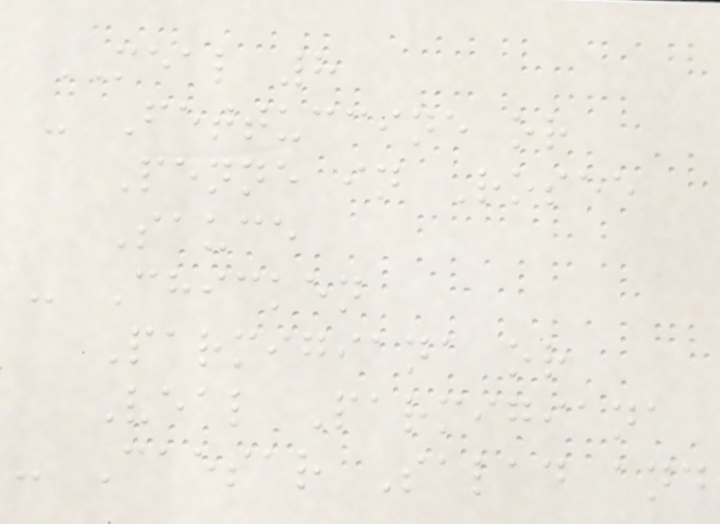MEAL 8
- Fettuccine or
Penne in Rosee
Sauce
- Chicken
Parmigiana or
Veal Parmigiana
- Caesar Salad and
